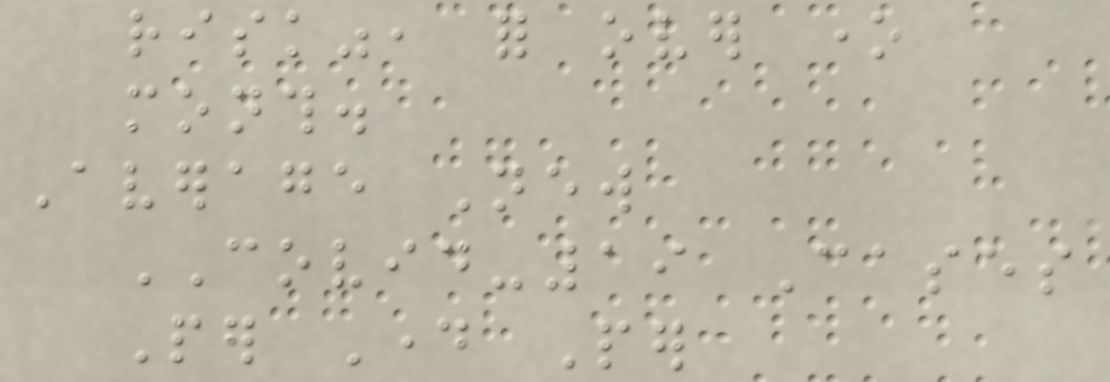risk", for over one
month.
Average New
COVID-19 Cases
Per Day Per
